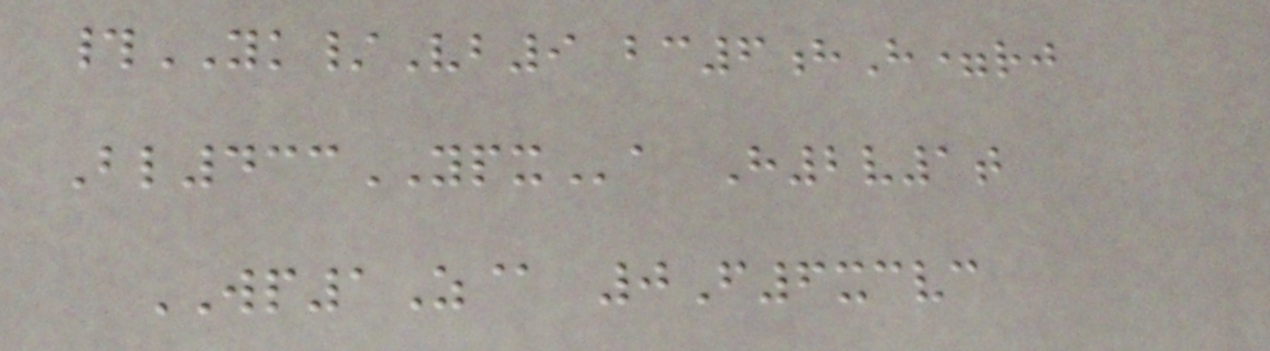#YK/Vb9 bc6hH=rj
Bl433YPXa H2v1t
WP1Z@ 0F6xcvc
